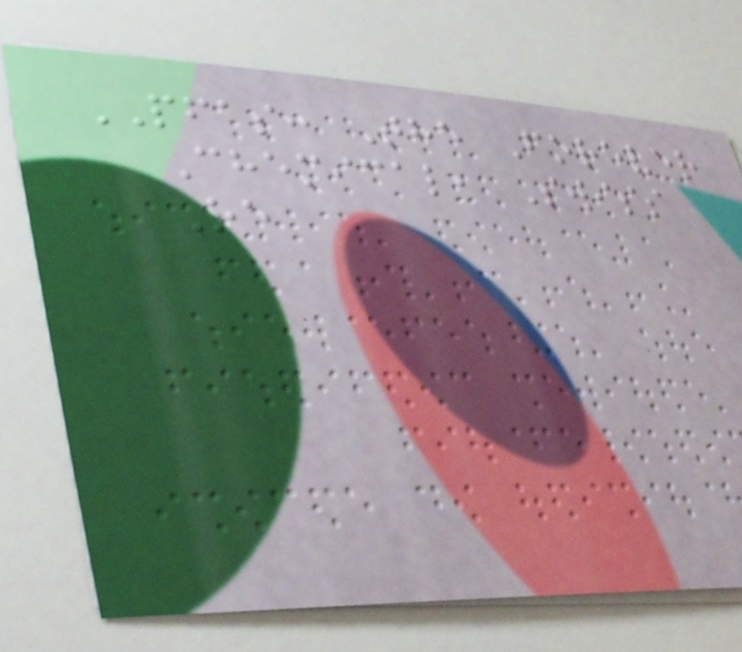PFAS: The Forever
Chemical, Swiss
Re
